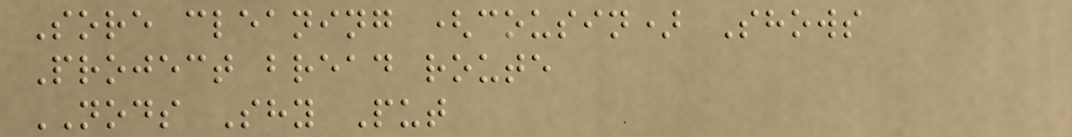Sore cleaning (cousin) Shows
Project bread route
NODS Shy Put
